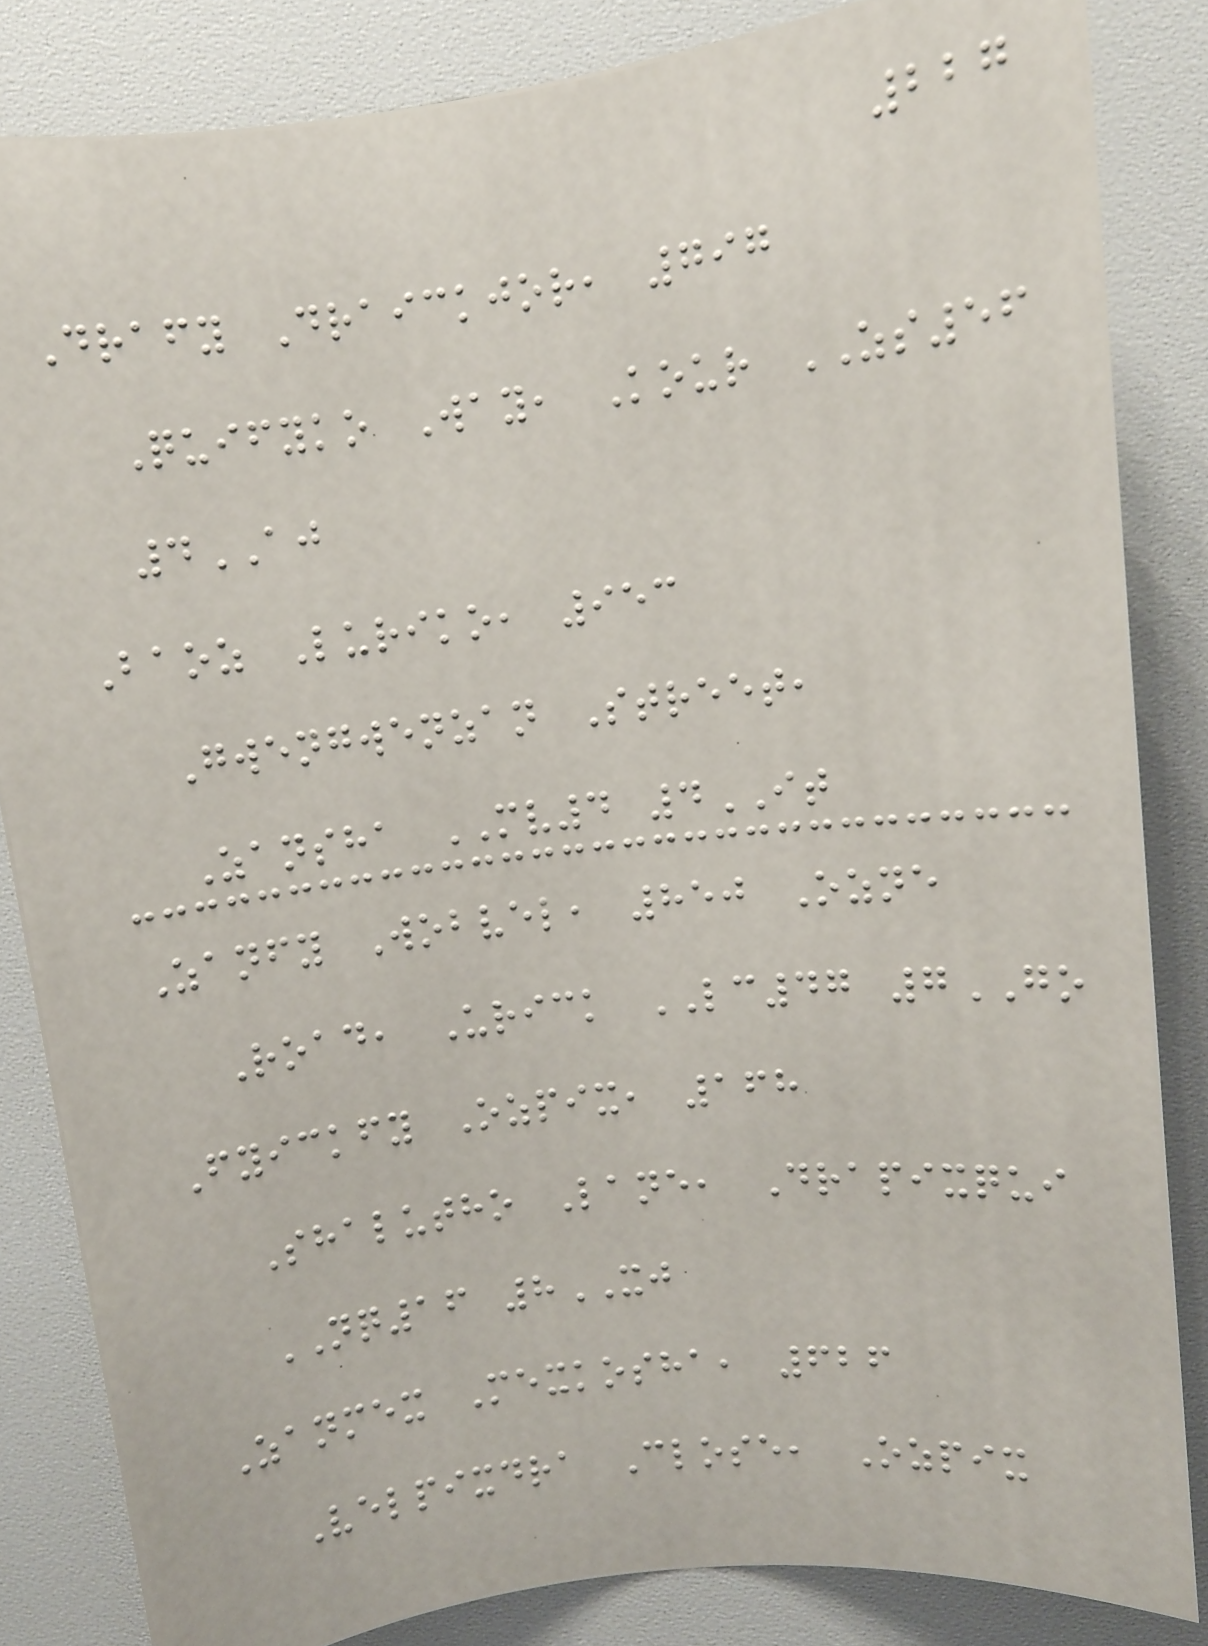227
Drafy Draickjor, 797
Quifyko Way, Kour ZS56
4AJ
Baoz Luriko, 953
Gwengwenzan Street,
Zansha MV4 4IT
Zanfy Wobvel, 850 Ozne
Road, Urick LC47 7GO
Fyickfy Ozpix, 168
Shalutho Lane, Drapixqui
NQ16 8XJ
Zanmex Mexkosha, 626
Velpixdra Close, Ozpix
